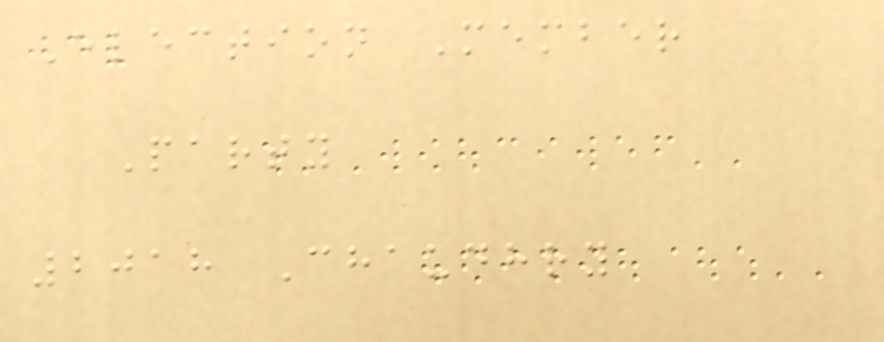Election Member
Party
2018 Chaudhry
